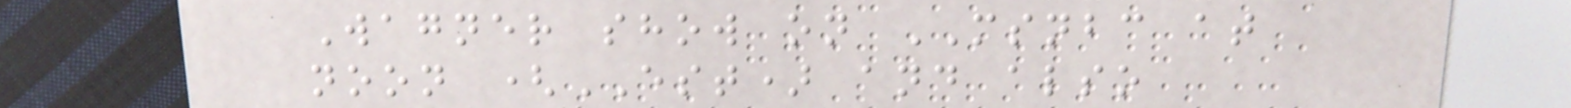Wagner show on MSNBC at
noon (EST) and also
